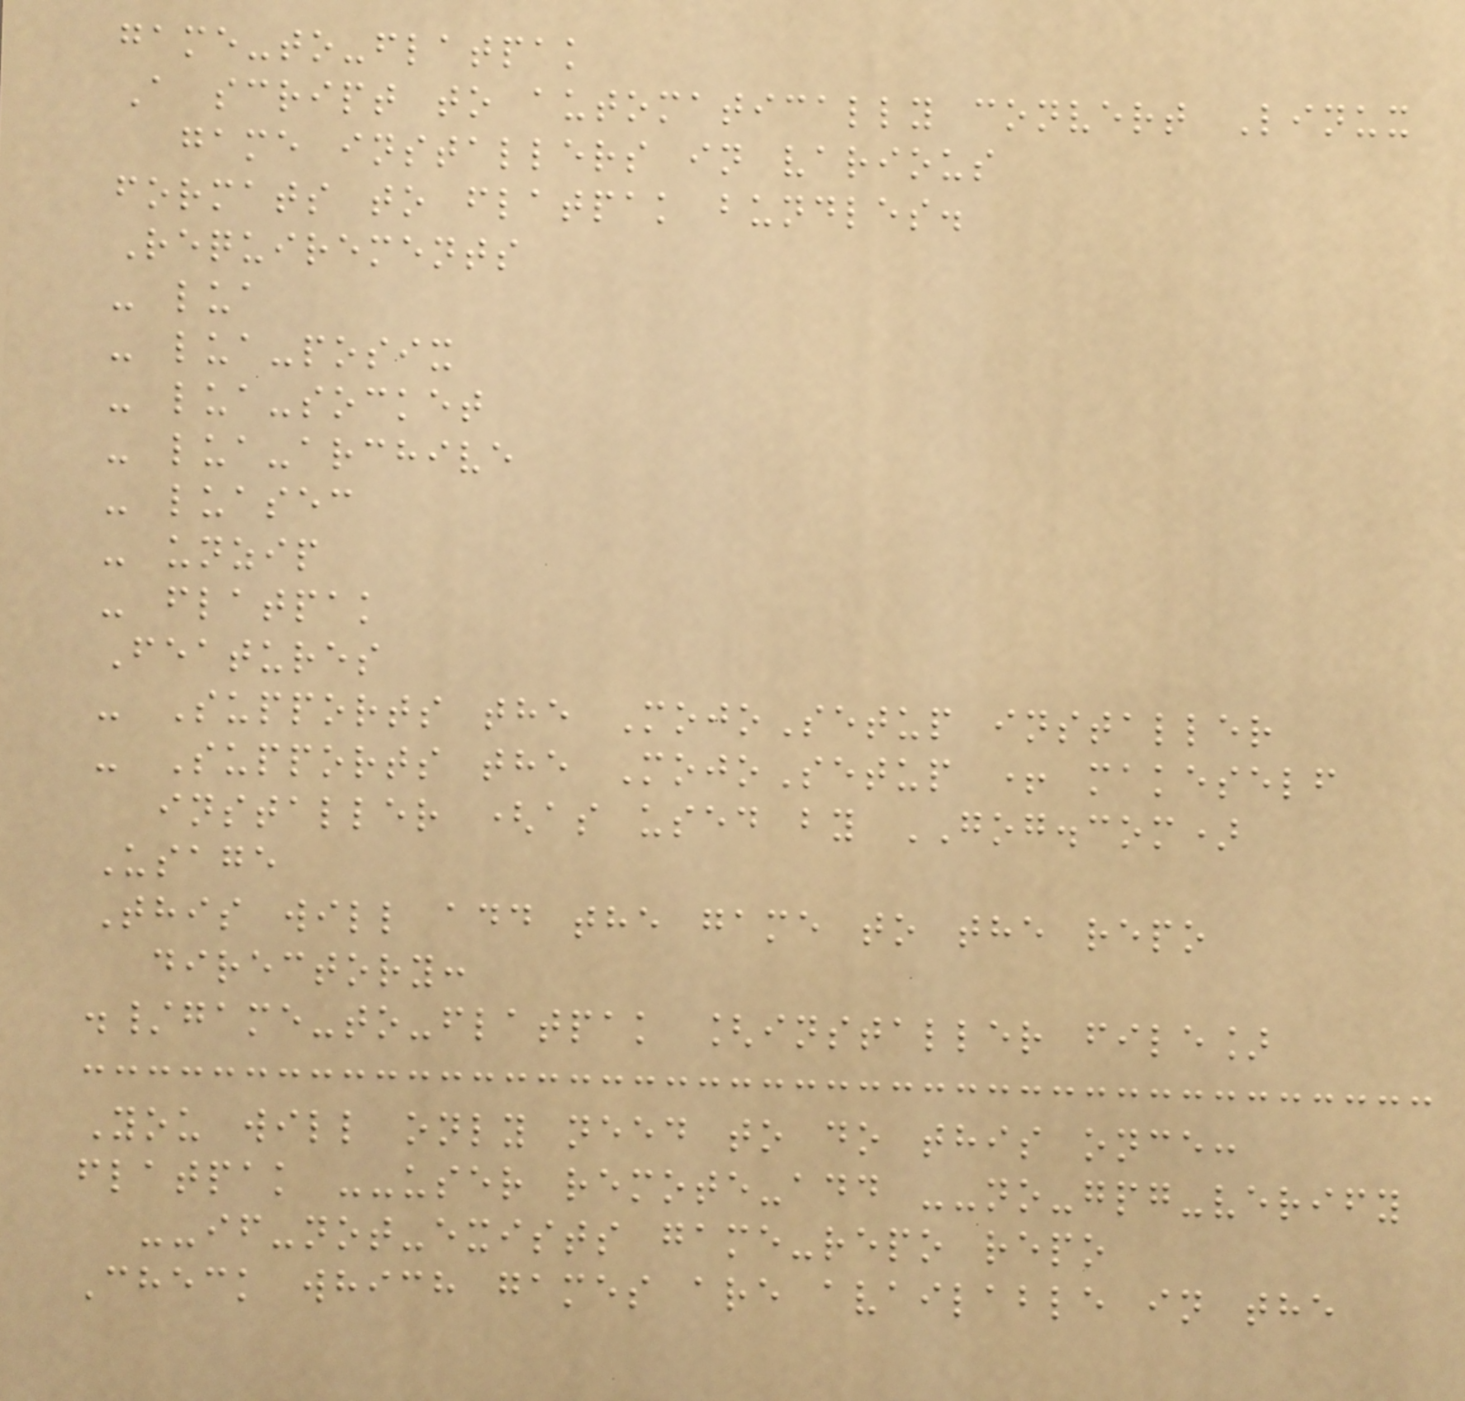game-to-flatpak
A script to automatically convert Linux
game installers in various
formats to flatpak bundles.
Requirements
- lua
- lua-posix
- lua-socket
- lua-archive
- luasec
- unzip
- flatpak
Features
- Supports the MojoSetup installer
- Supports the MojoSetup + makeself
installer (as used by GOG.com)
Usage
This will add the game to the repo
directory:
./game-to-flatpak [installer file]
You will only need to do this once:
flatpak --user remote-add --no-gpg-verify
--if-not-exists game-repo repo
Check which games are available in the
